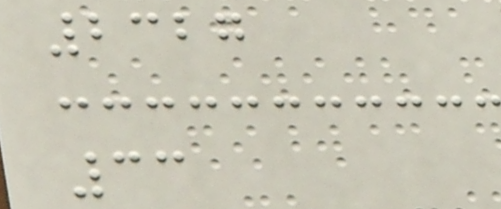2327
33
